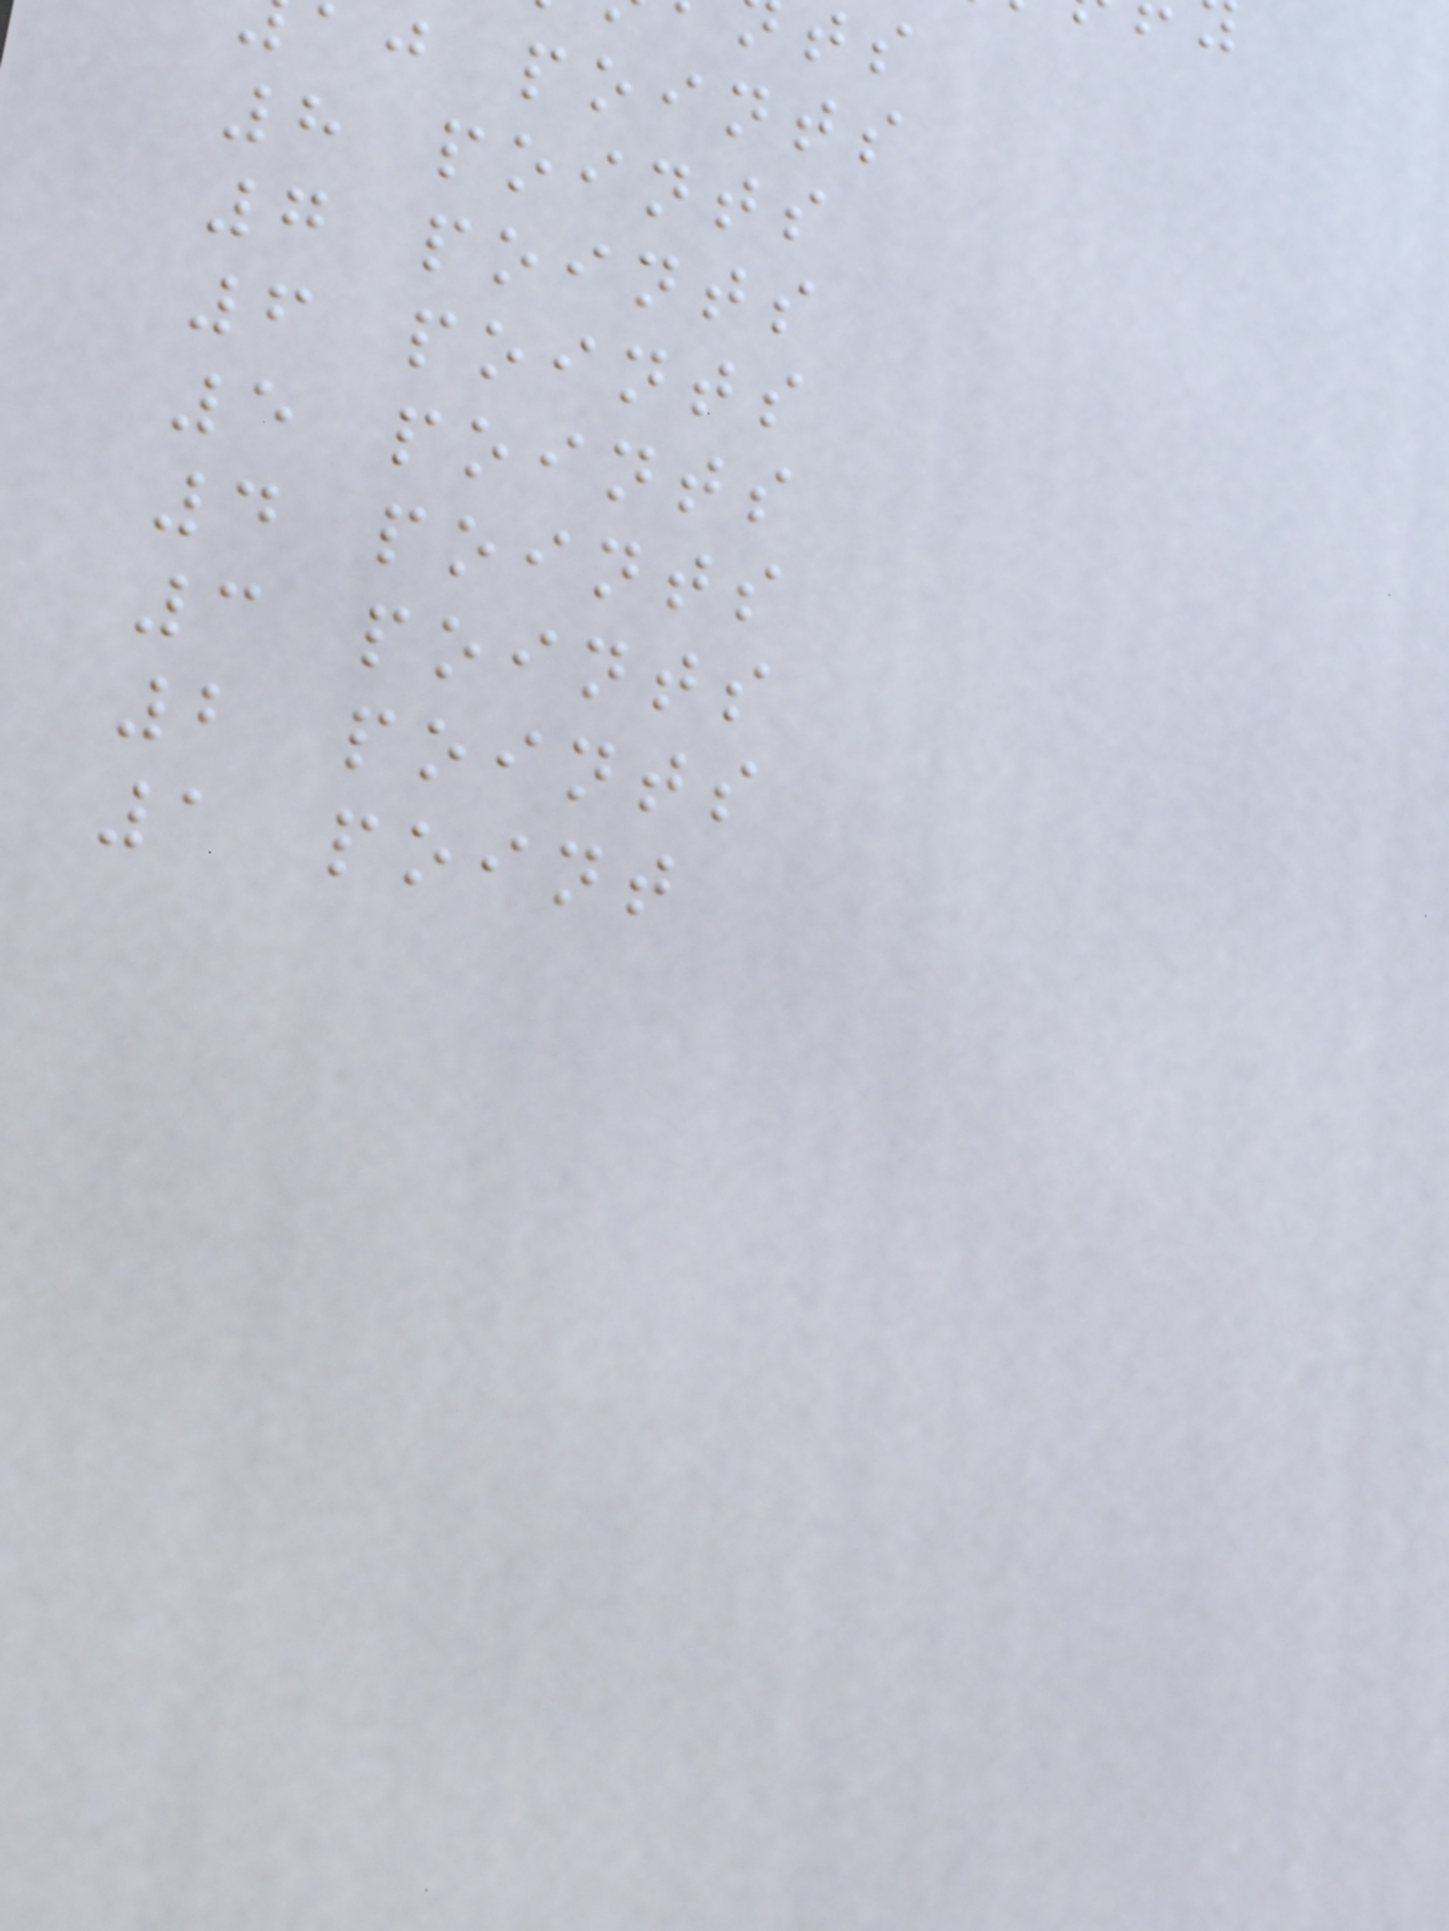j points
8 points
7 points
6 points
5 points
4 points
3 points
2 points
1 point
